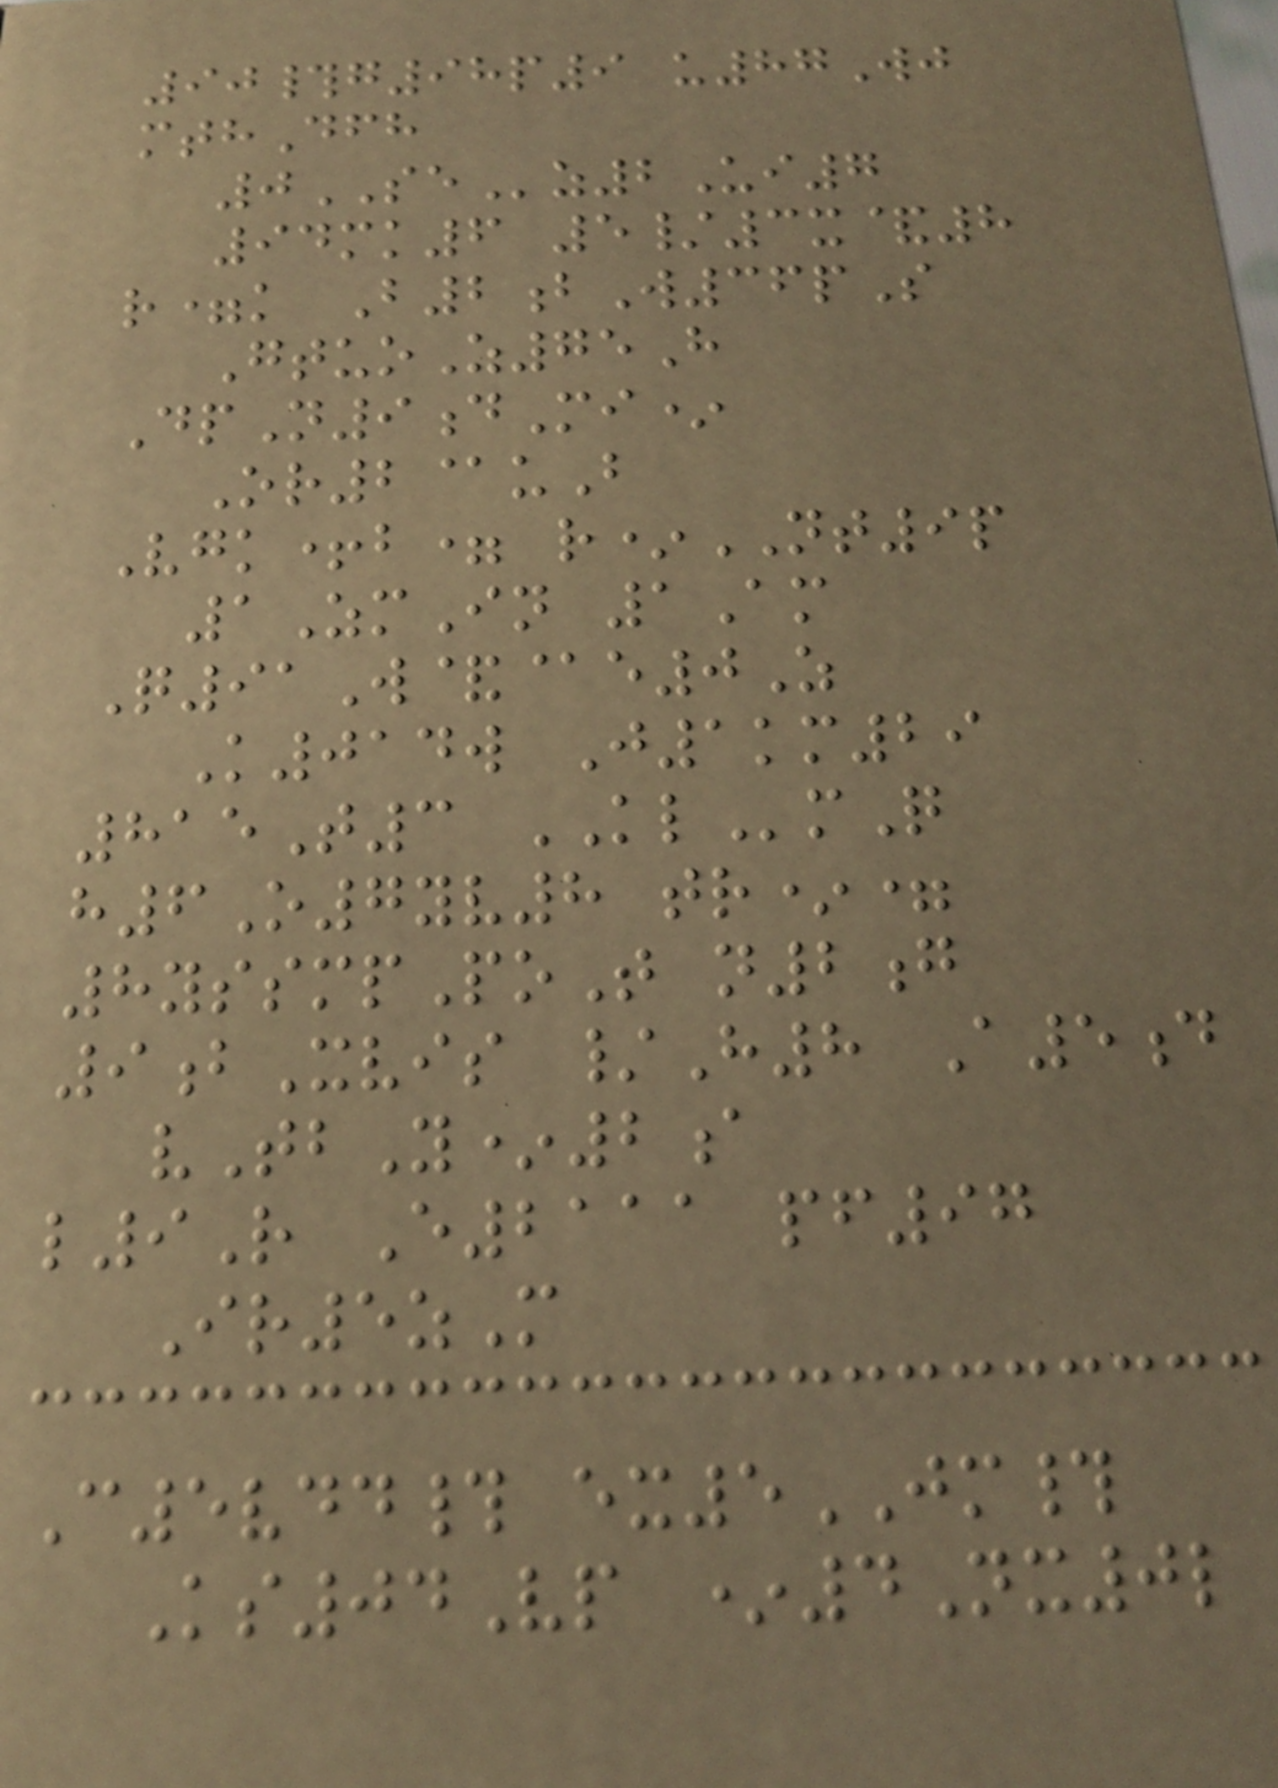90#g98p9 u87Wj
mthDfh
0SEz2Ui7
94mk6 5/3x&8
r=k B2bW36pS
GtuoZ75H
DpN9dMi*
Or2@uB
Vgk+b= r*NT9p
1ZmIn 1Am
Q91W&@e0Z
K014w J1km29
815T3 KLmQ
h6O7yv8 tr*=
8yssmpPoT n2g
9bXvis /H8 A5d
vTbY*2a
l9R E2111 pf97
Ir5zM
C5vdd# ex5JM#
Ks04Vp *4Nx0l
